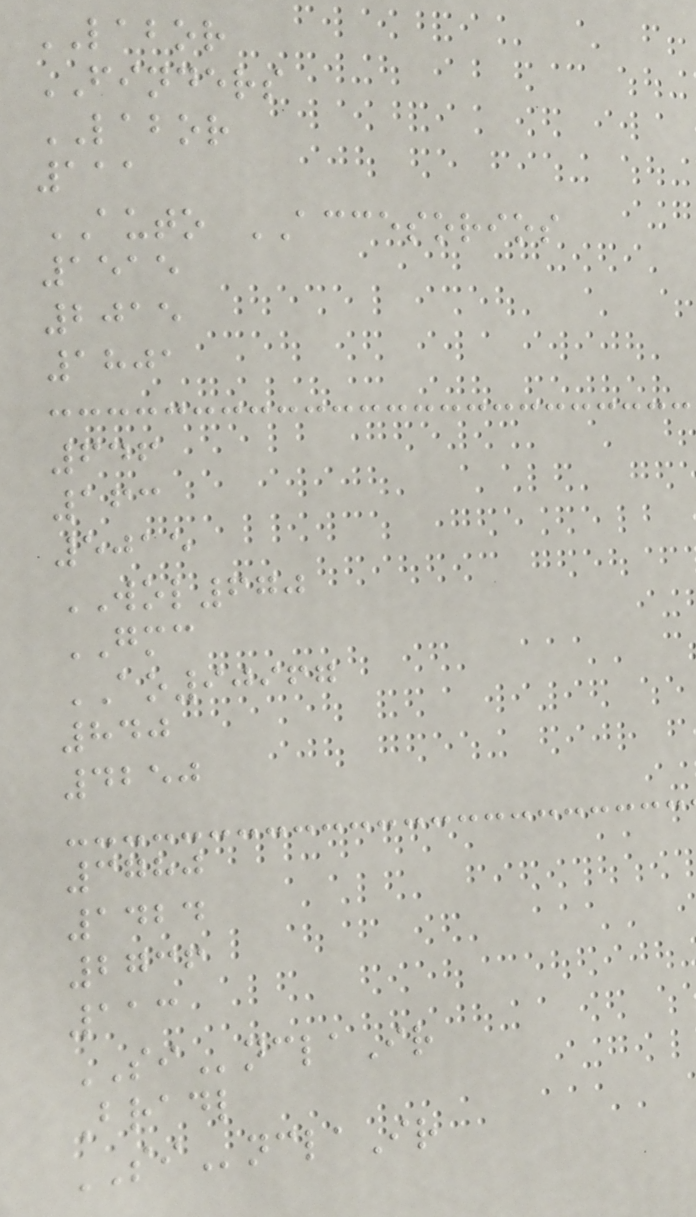LABOR
FINDERS
LABOR
111
AUTO ACCESORIOS
1515
2015
1801
646
163
5015
WOL670
GMC
AO90967
840
4250
3780
1424
2736
113
SInclaIr
Bradl
SInclaIr
